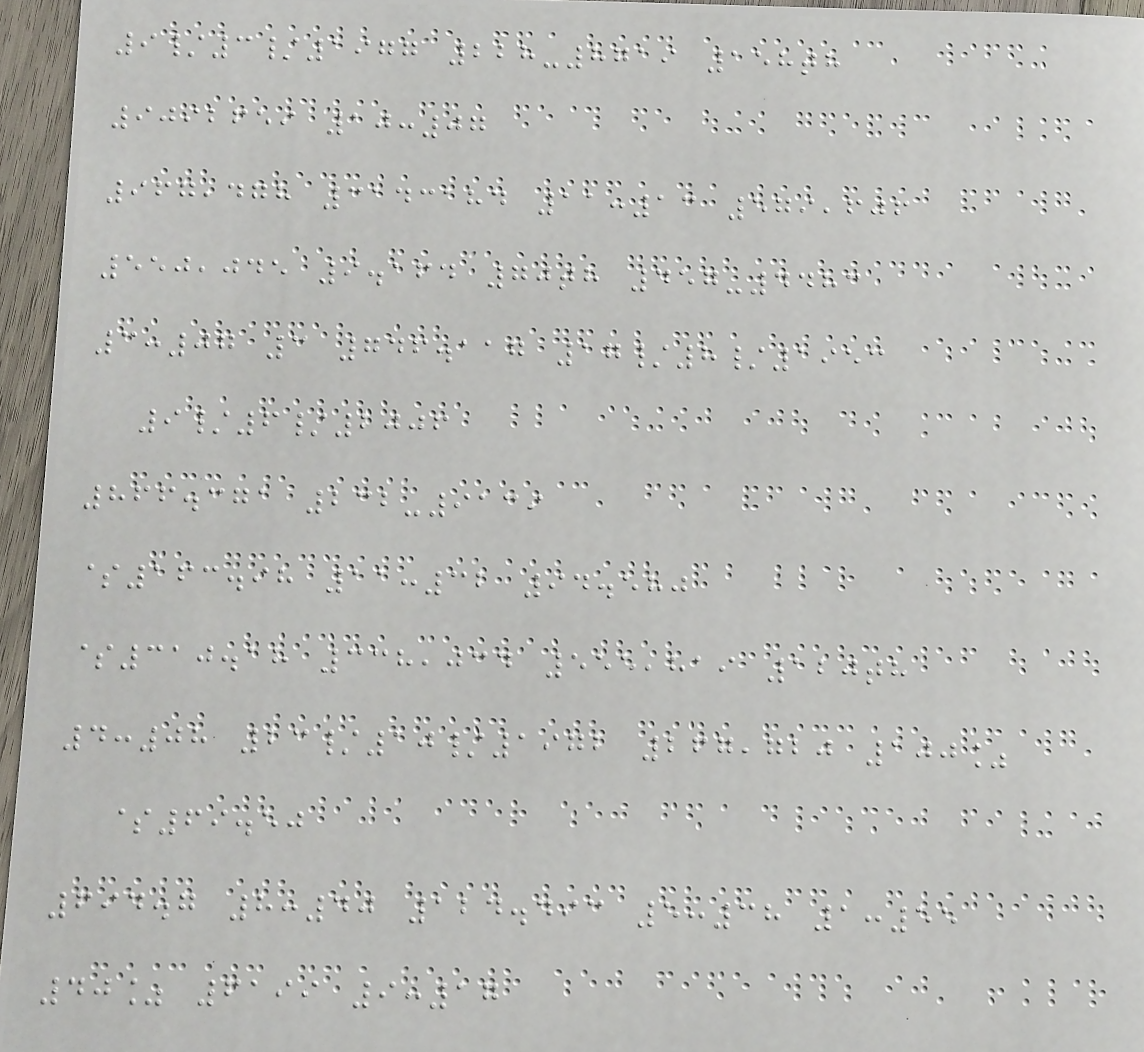9/3/1977 228-8719 158th
9092659 10:07
967,478 3143184 11:13 579,606
550,045 9.164 70th 457-4483
3:07 3 746.117 17/8/1953
9/6/2006
866.371 232-9139
$163.98 11:32 94.580
$310.18 338,034 555,819 120th
4:08 23/10/1972 267,720 100%
$69.50
694.7 8:40 124.493 5:38 1:55
40% 6199 9:17
